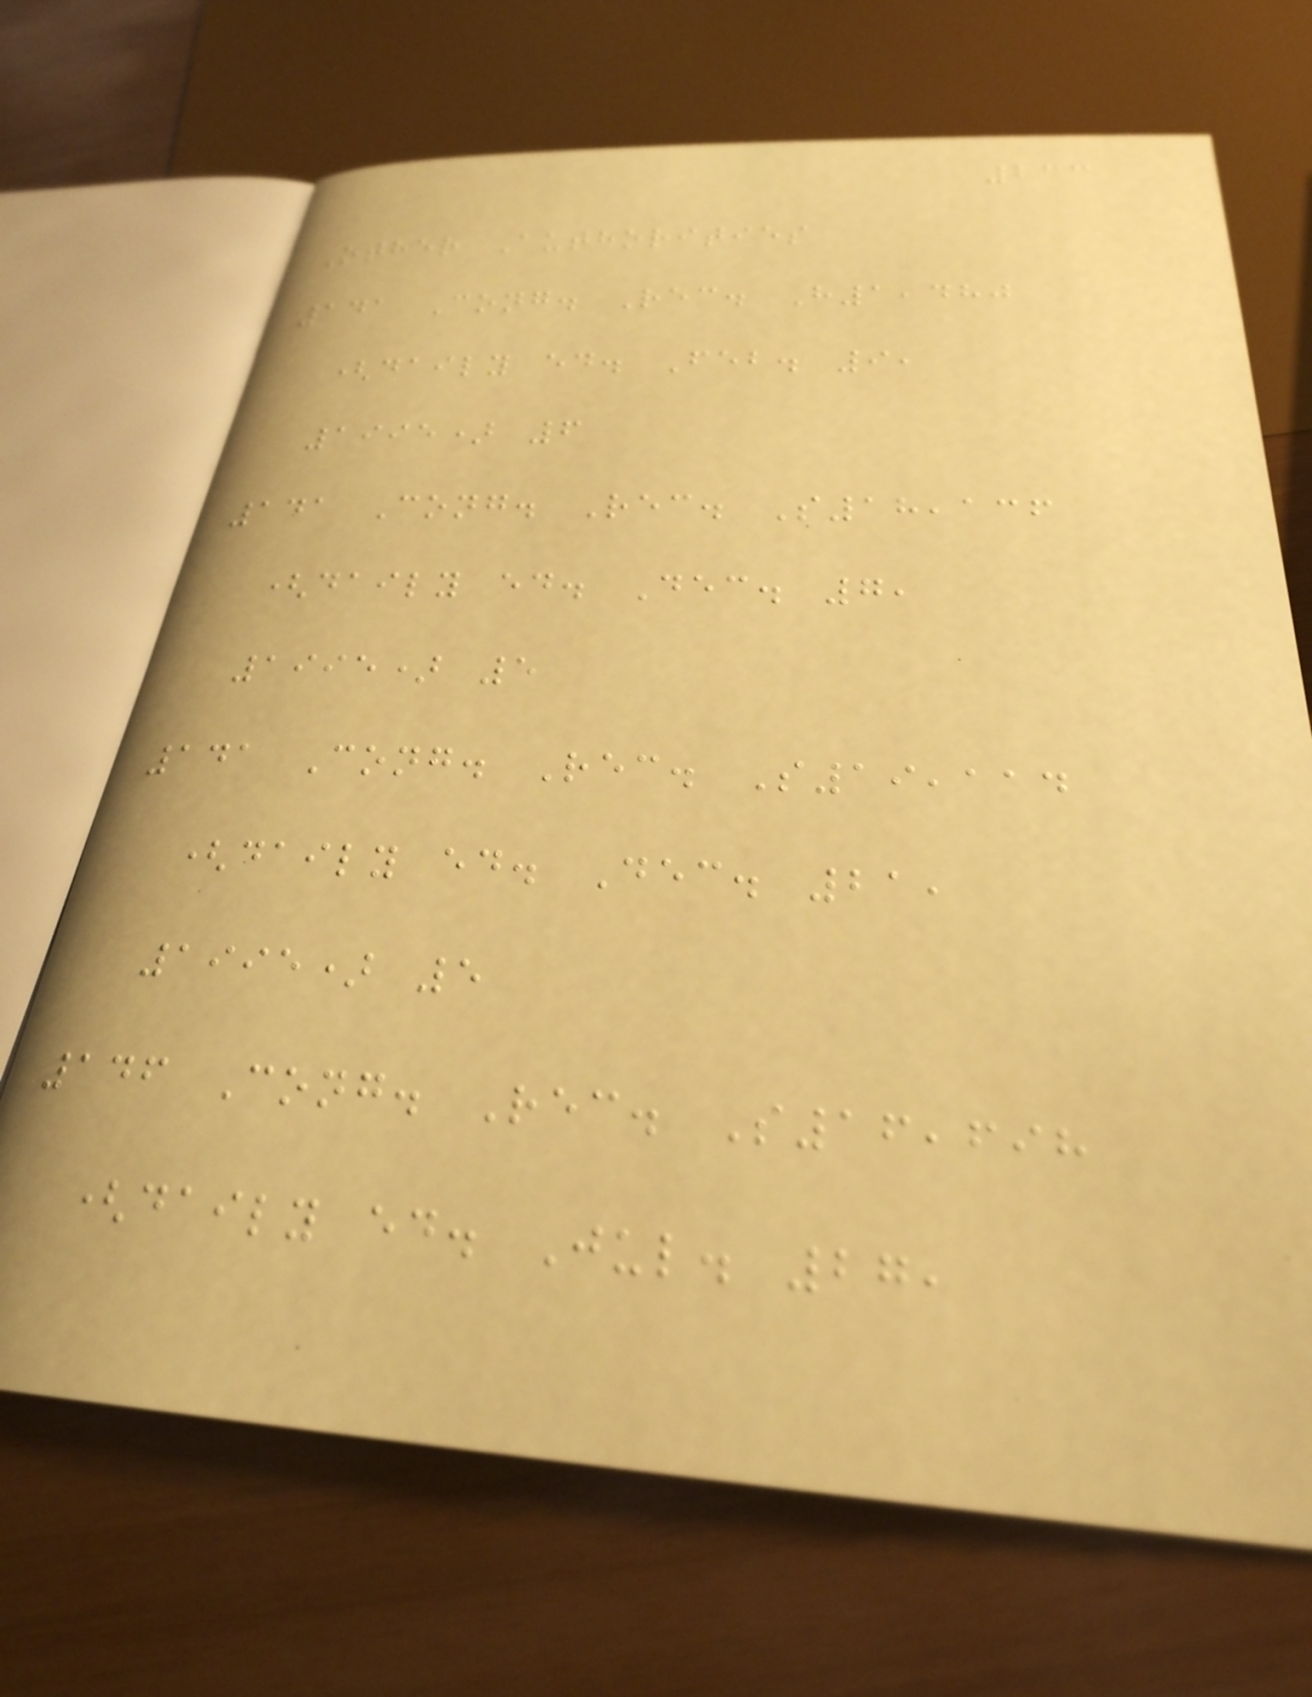233
Other Authorities
141 Cong. Rec. H1,480
(daily ed. Feb. 9,
1995) 6
141 Cong. Rec. S18,136
(daily ed. Dec. 7,
1995) 5
141 Cong. Rec. S19,114
(daily ed. Dec. 21,
1995) 5
146 Cong. Rec. S16,698
(daily ed. Jul. 27,
